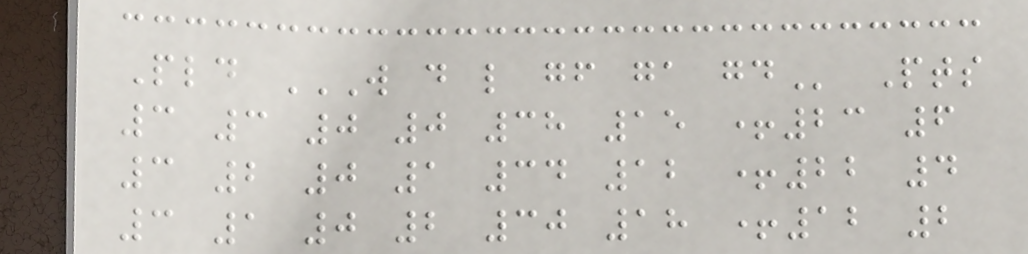Pld W D L GF GA GD Pts
3 3 0 0 38 15 +23 6
3 2 0 1 34 12 +22 4
3 1 0 2 30 18 +12 2
